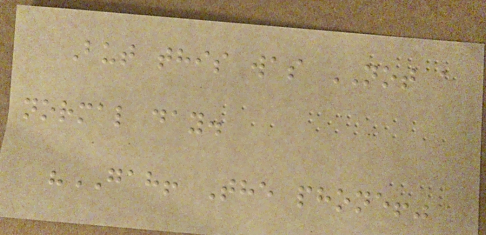But this was NOT a
normal day.
"GAH! The phone!"
